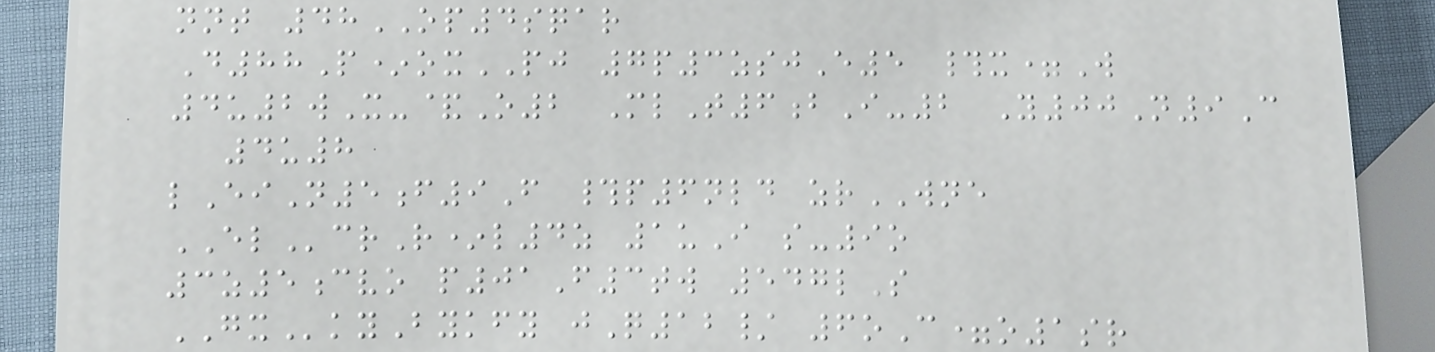nnt 48OP4sqar
D88P*oxPJ 7p3zsjE5 #x=W
4u2wX-&O2 MlT6bI-2 Y00N9C
4u8
lEiN5f9F #p6nld zrWNE
ELcrR*l4z 1uI s-9o
3z5cvo p01F3tw 547lS
GXkyBykfy jQ12/ 6oC=o1sr
